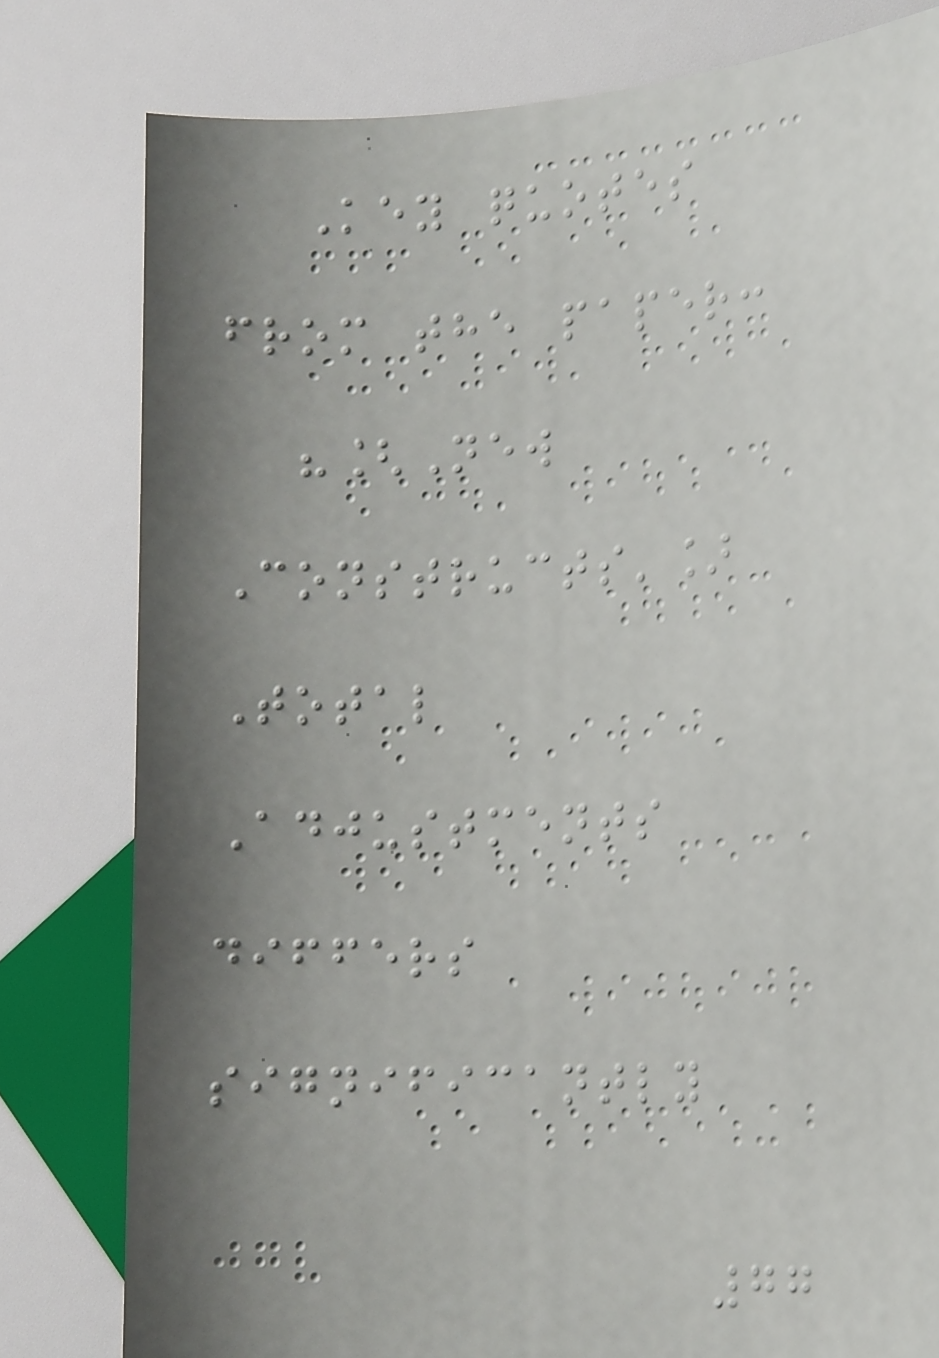Key quotes
from the paper:
"[New
Constructs']
Total
Adjustments
differs
significantly
77
